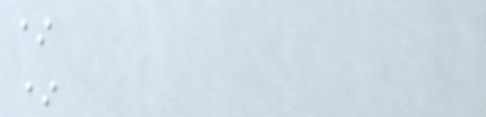*
*
